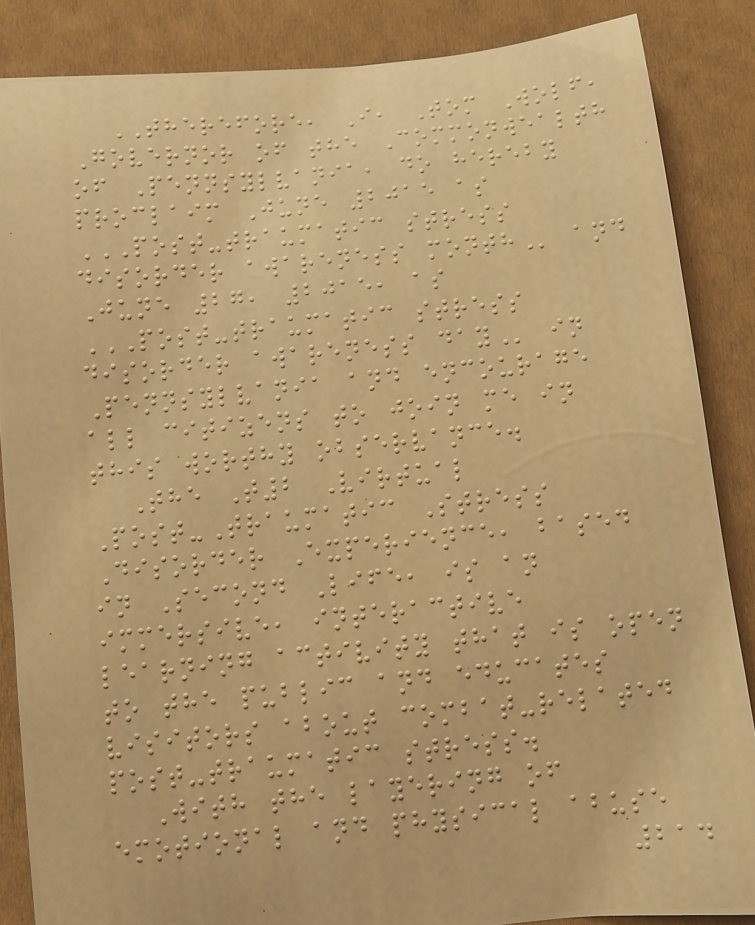THEREFORE, I, Tom Wolf,
Governor of the Commonwealth
of Pennsylvania, do hereby
proclaim June 2015 as
POST-TRAUMATIC STRESS
DISORDER AWARENESS MONTH and
June 27, 2015, as
POST-TRAUMATIC STRESS
DISORDER AWARENESS DAY in
Pennsylvania and encourage
all citizens to join me in
this worthy observance.
The T2 Virtual
Post-Traumatic Stress
Disorder Experience, based
in Second Life, is an
immersive, interactive
learning activity that is open
to the public and educates
visitors about combat-related
post-traumatic stress.
With the layering of
emotional and physical abuse
214
